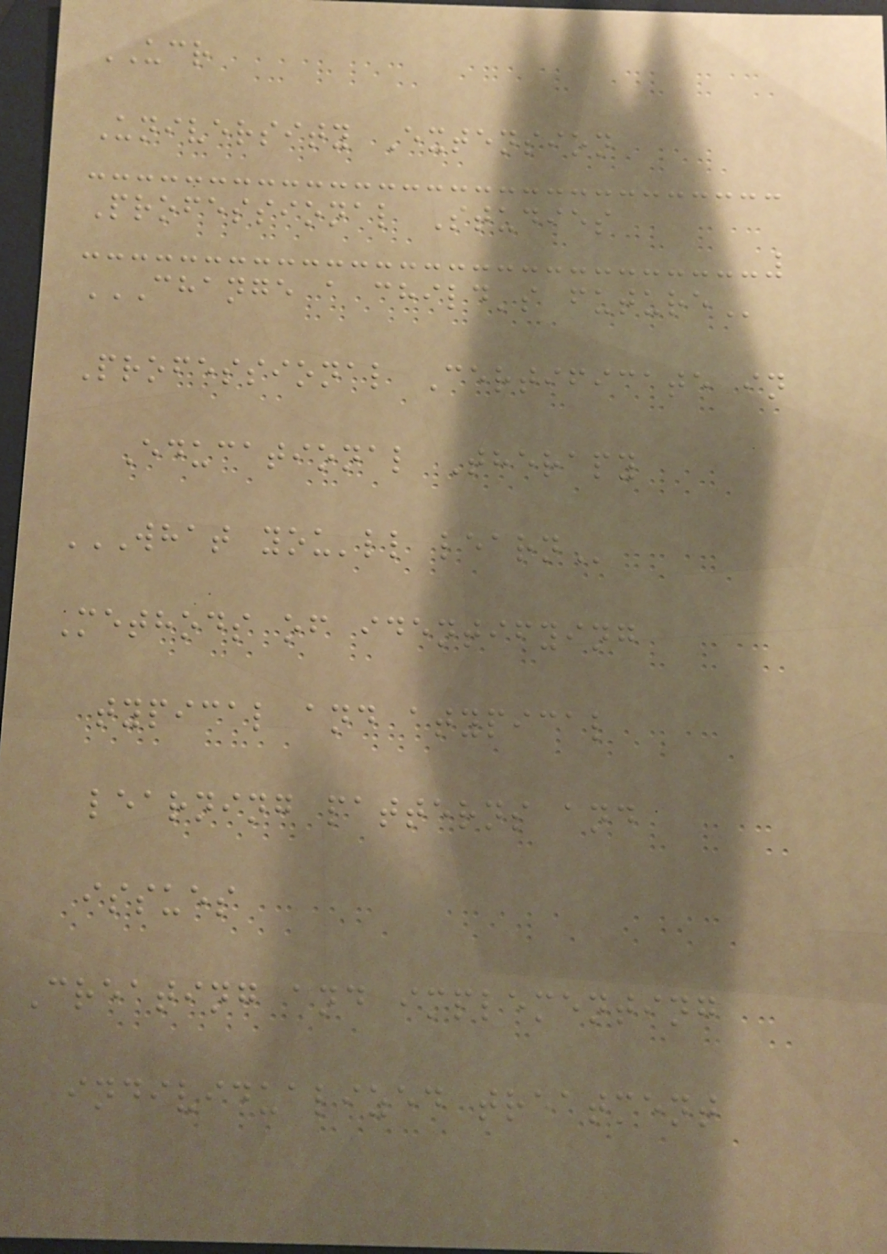UCR
University Extension
Professional Studies
CHANGE A CHILD'S FUTURE
Professional Certificate in
Educational Therapy
WHAT YOU'LL LEARN
Methods of identifying
typical and atypical
learning patterns and
issues
Creating and implementing
individualized treatment
